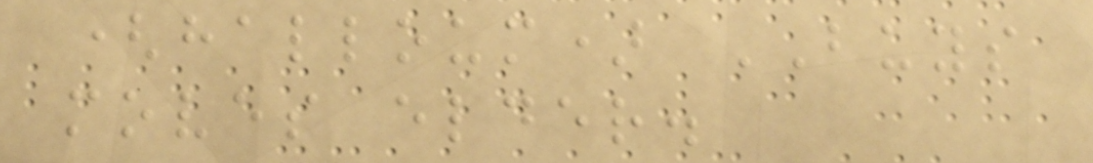(halloum) BUYS
moves elder.
